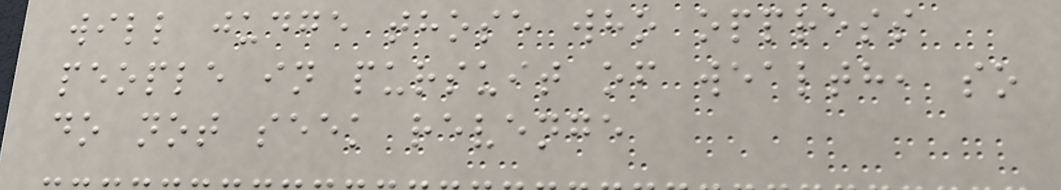will judge those who oppress
people in pursuit of wealth, so
do not seek revenge
